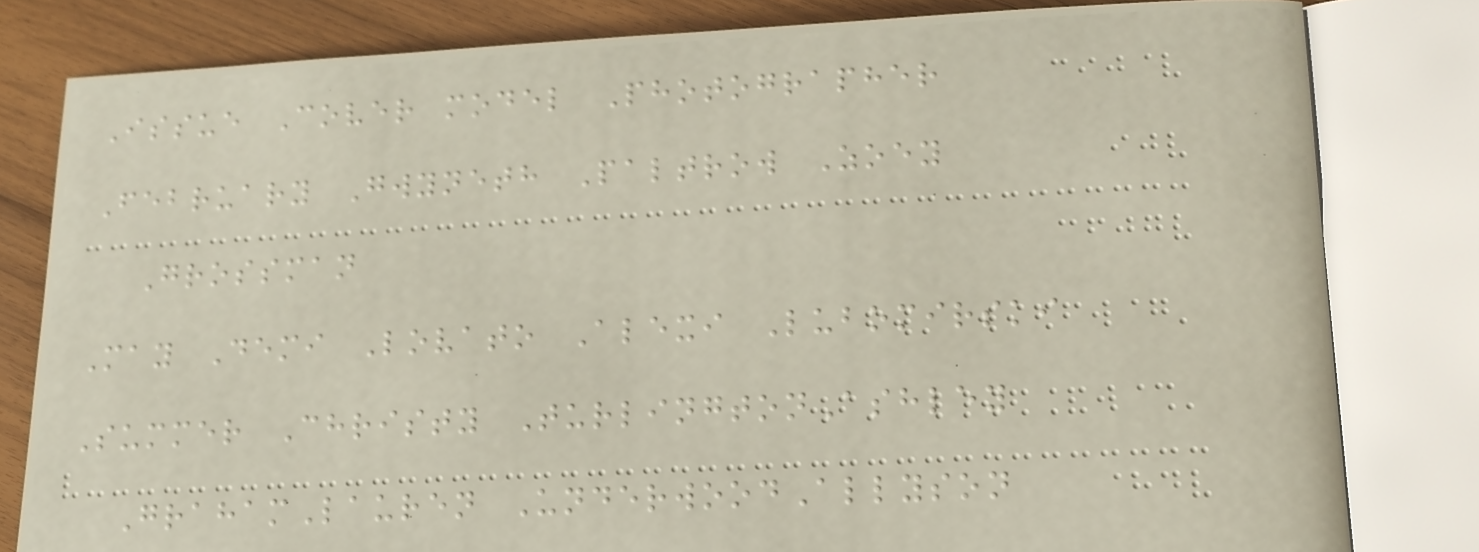Issue Cover model Photographer
February Gwyneth Paltrow Zoey
Grossman
May Demi Lovato Alexi Lubomirski
Summer Christy TurlingtonAshley
GrahamLauren UnderwoodAllyson
